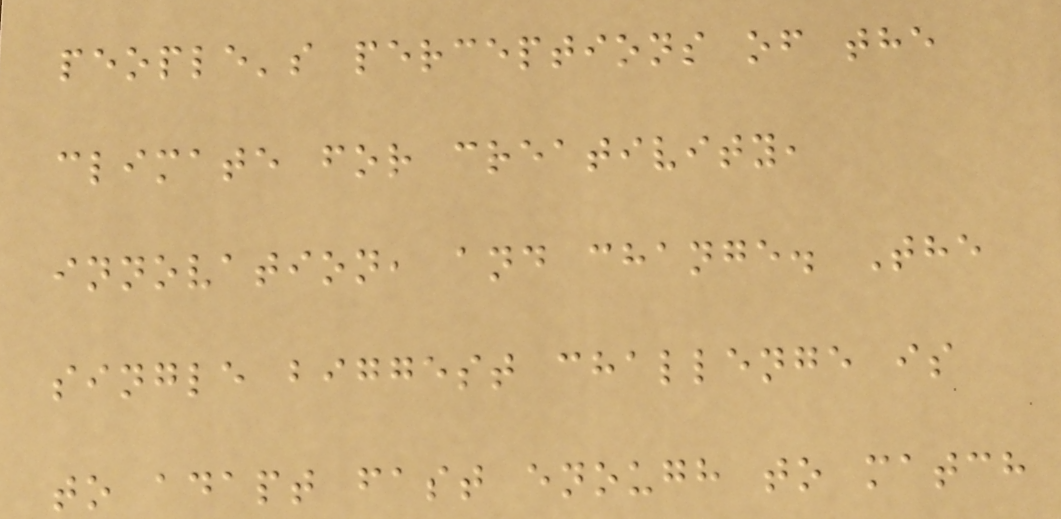people's perceptions of the
climate for creativity,
innovation, and change. The
single biggest challenge is
to adapt fast enough to match
